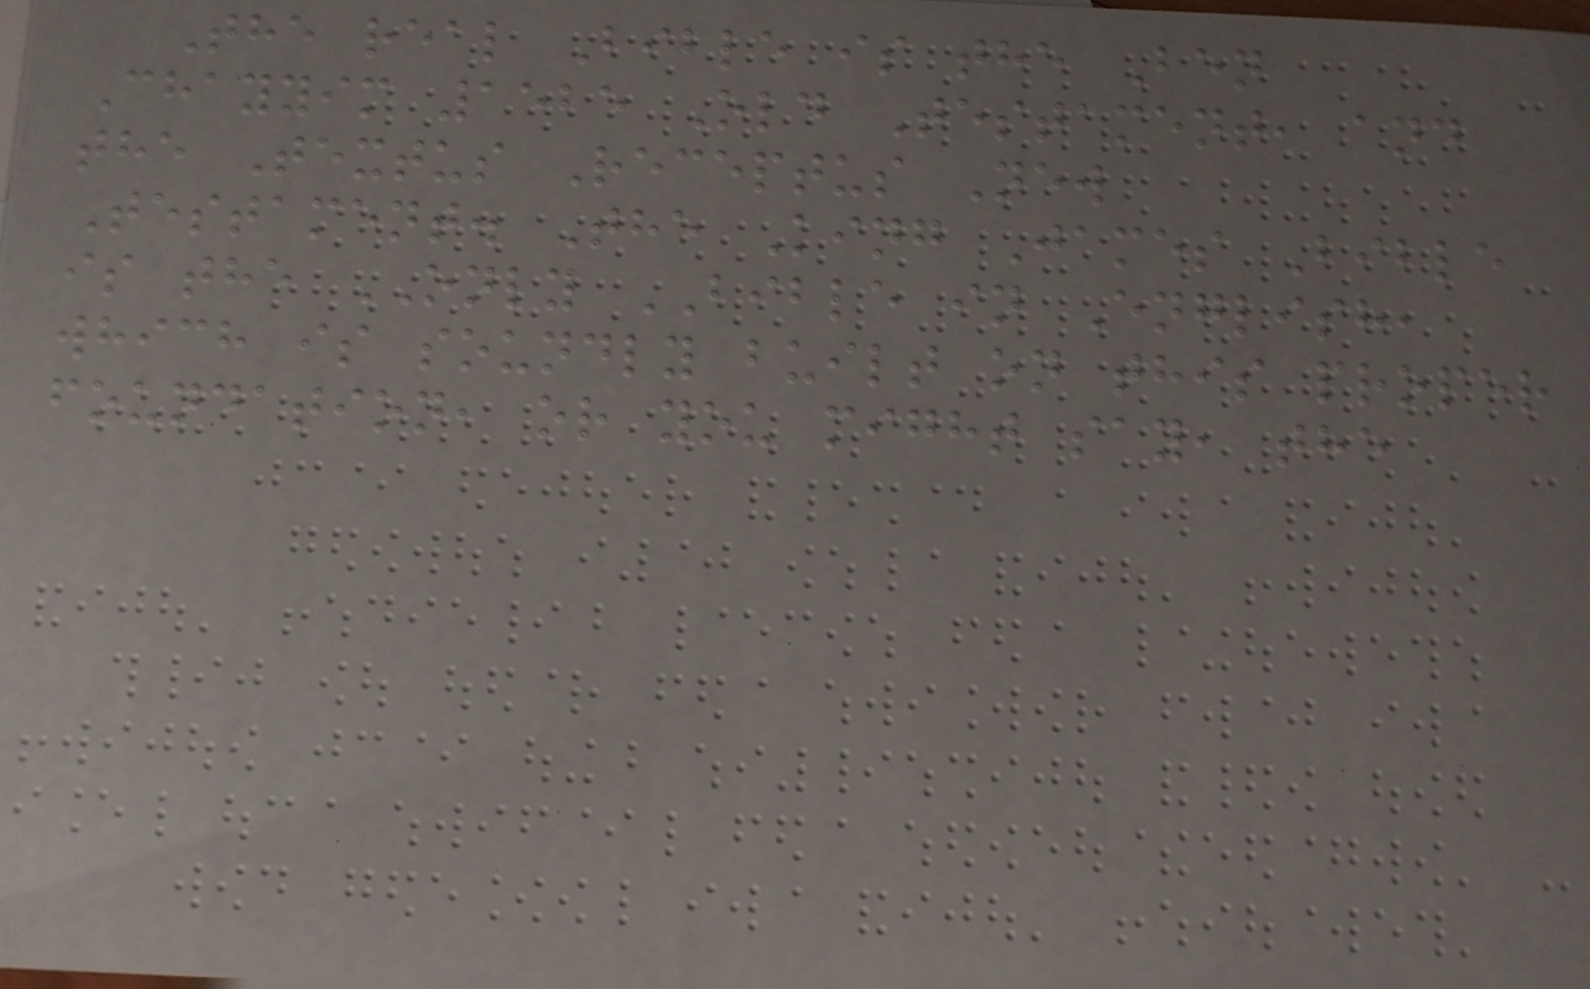The real Bible is the Ben
Chayyim 1525 Old Testament, and
the Textus Receptus New
Testament. The King James Bible
is the ONLY BIBLE in English,
which is soundly built on this proper
foundation, or you might say, the
